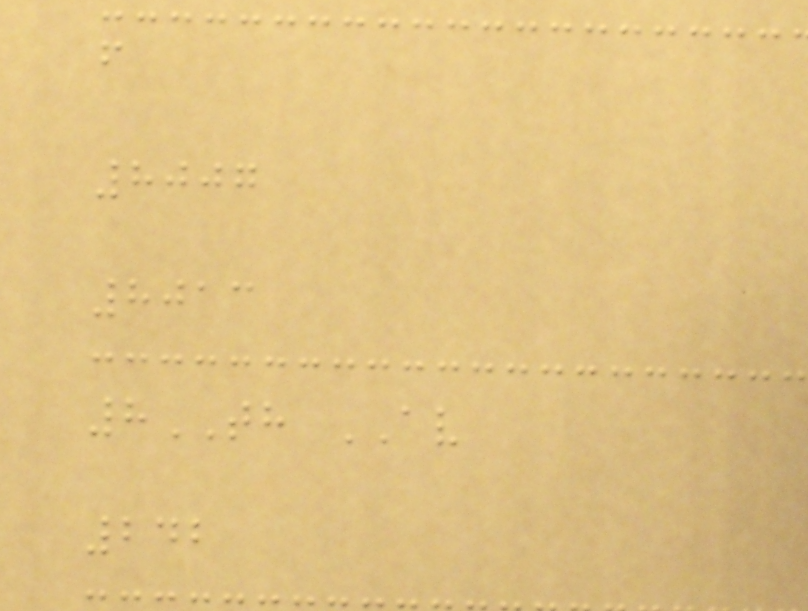f
8007
8013
8TH AV
242
